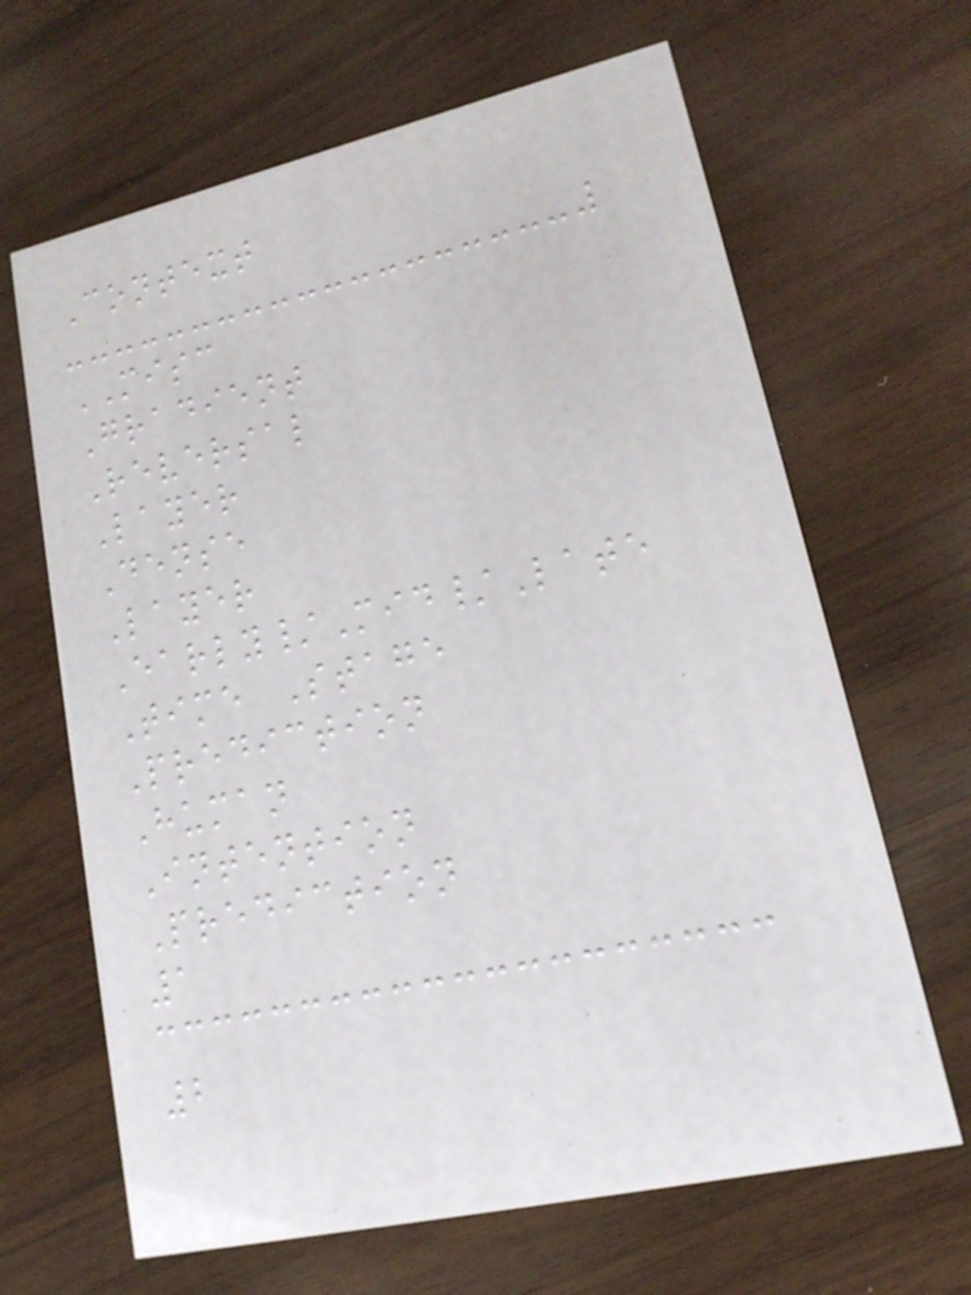Context
MISC
Gradient
Reversal
Layer
Dense
Layer
Early/Mid/Late
Time Stage
Prediction
Human
Intention
Prediction
1
2
